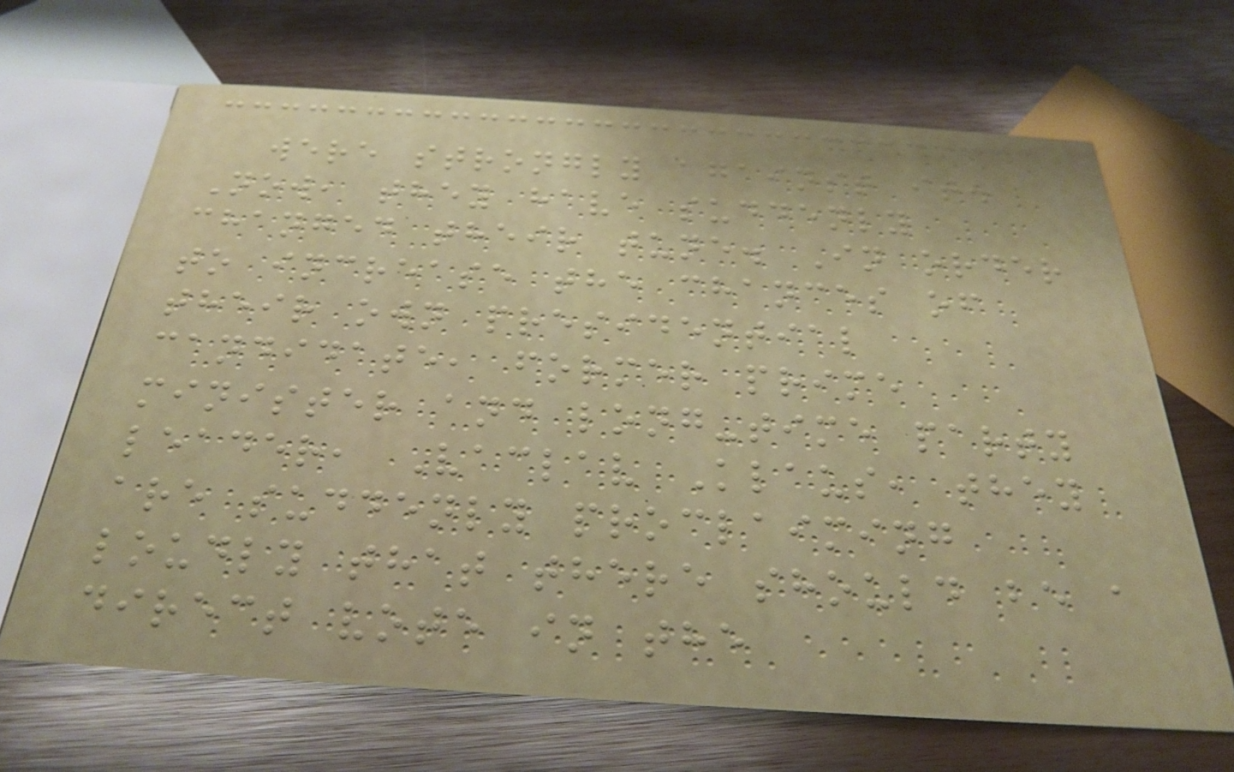were strongly against it.
Now, they have suddenly
changed their tune. In order
to increase the chances of
their own presidential
candidate, former prime
minister and long-time party
leader, Vaclav Klaus, they
are suddenly proclaiming
loudly that there should be a
direct vote in the
